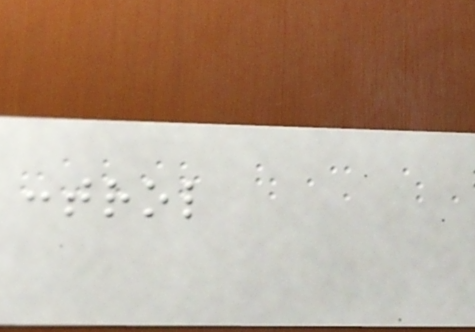control
